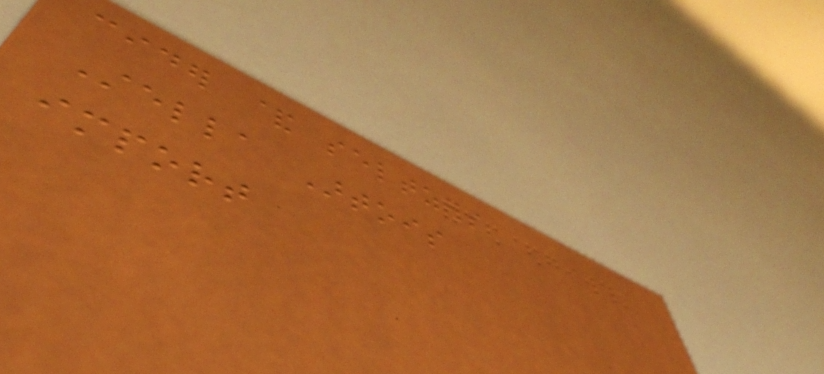cider & seltzers
Stella Artois
import
